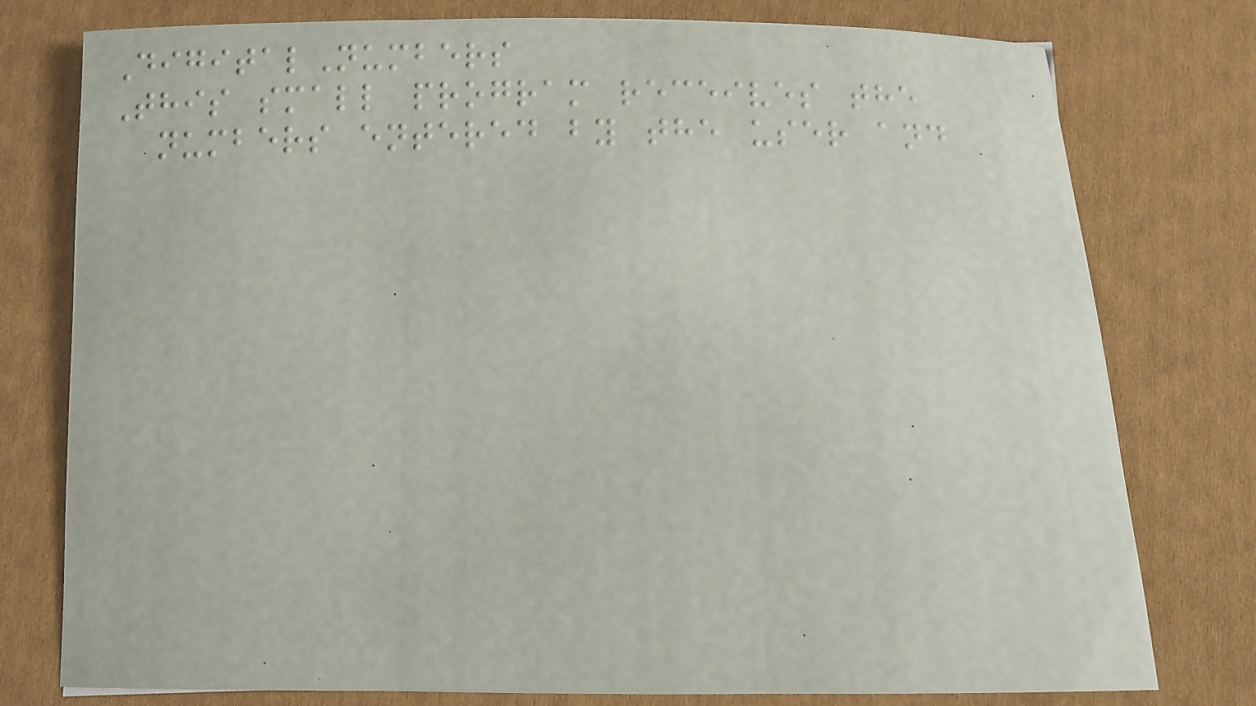DigitalNumbers
This small program receives the
numbers entered by the user and
